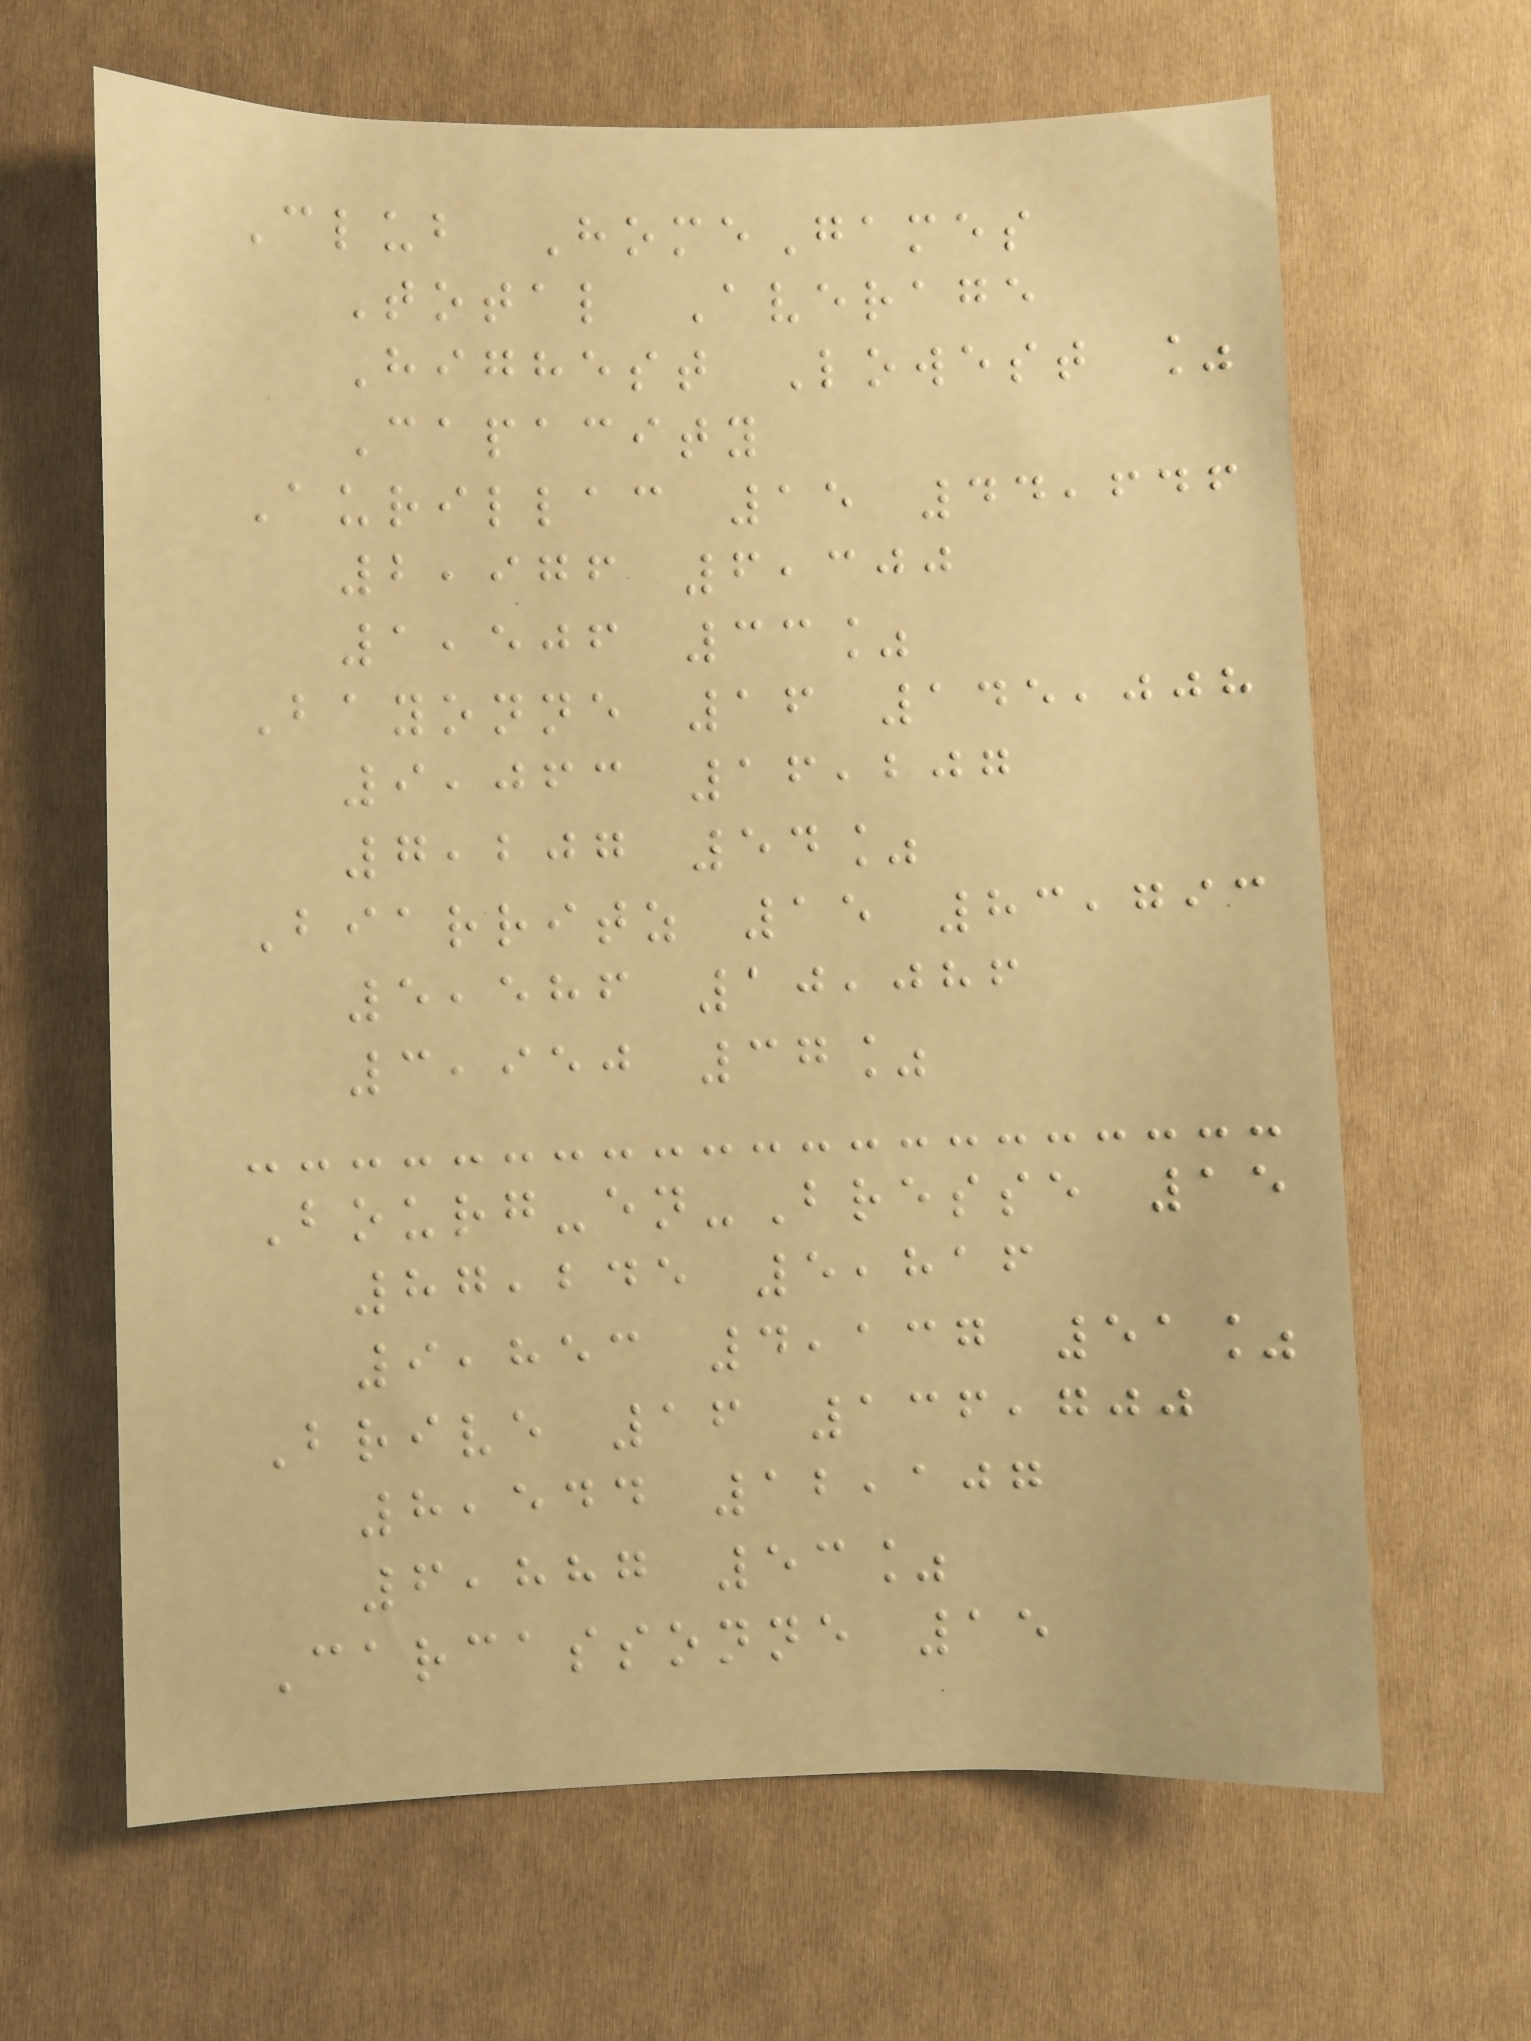Club HomeGames
Total Average
Highest Lowest %
Capacity
Aurillac 15 44,646
2,976 6,300
1,506 33%
Bayonne 16 145,008
9,063 16,207
7,207 54%
Biarritz 15 83,793
5,586 10,086
3,950 37%
Bourg-en-Bresse 15
87,245 5,816
9,853 4,137 51%
Brive 16 136,700
8,544 12,107
6,887 53%
Carcassonne 15
